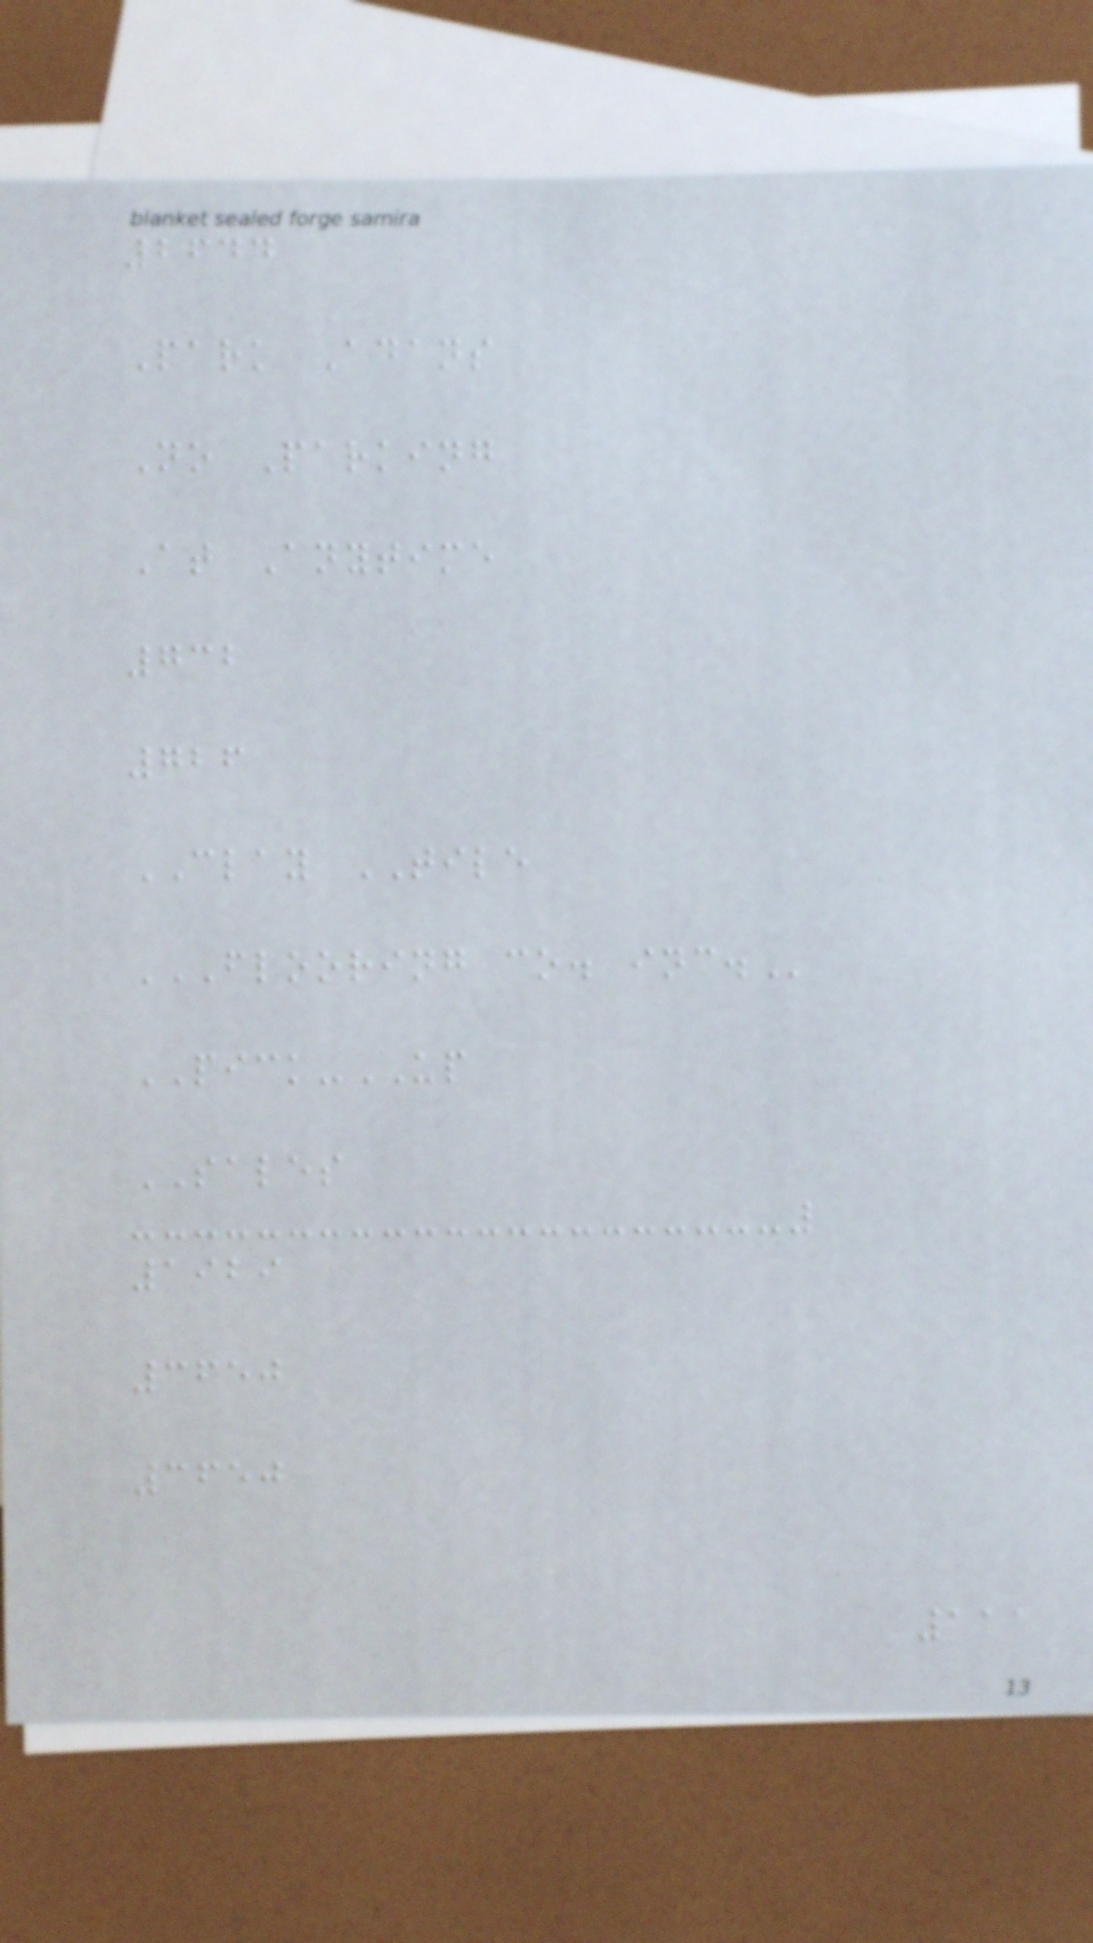2644
Park Adans
No Parking
At Anytime
732
726
CLAY TILE
FLOORING CO. INC.
PICK-UP
SALES
1929
3650
3650
111
